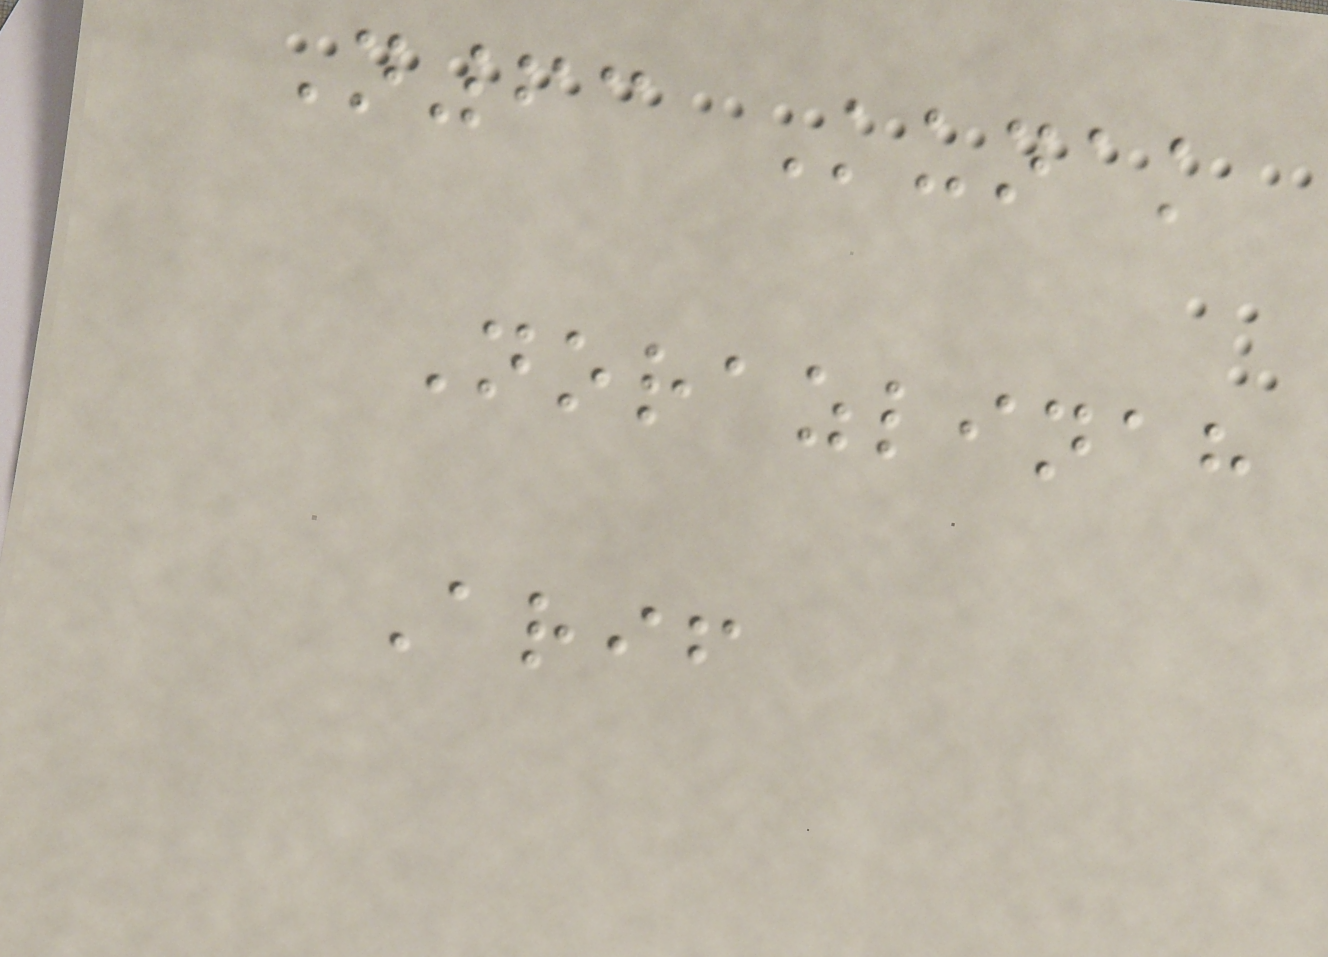N63 Kunak
Norazlinah
Arif
